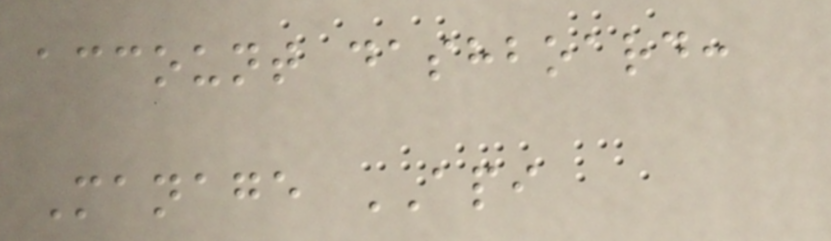account dashboard:
Manage API
